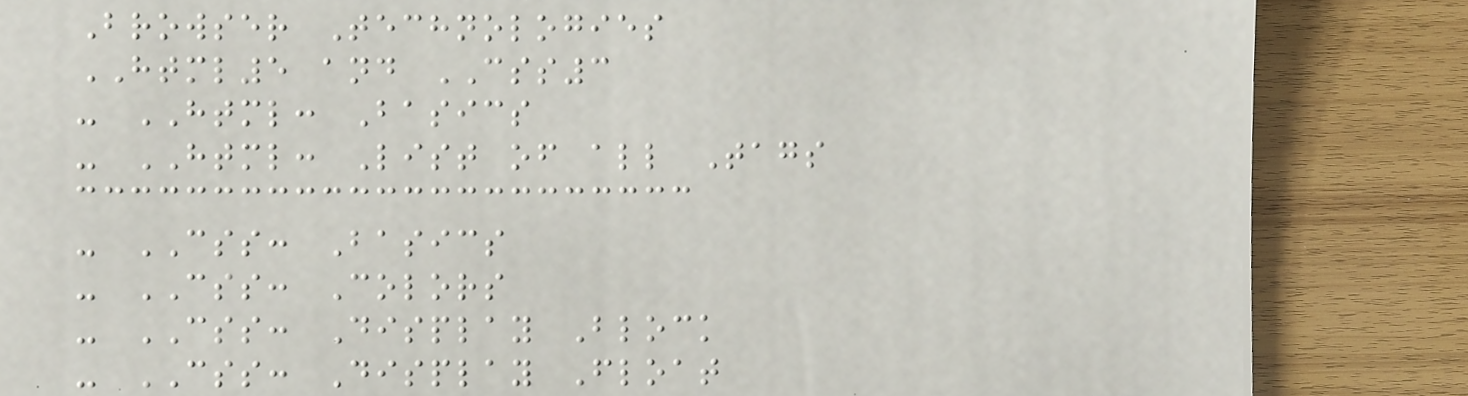Browser Technologies
HTML5 and CSS3
- HTML: Basics
- HTML: List of all Tags
- CSS: Basics
- CSS: Colors
- CSS: Display Block
- CSS: Display Float
